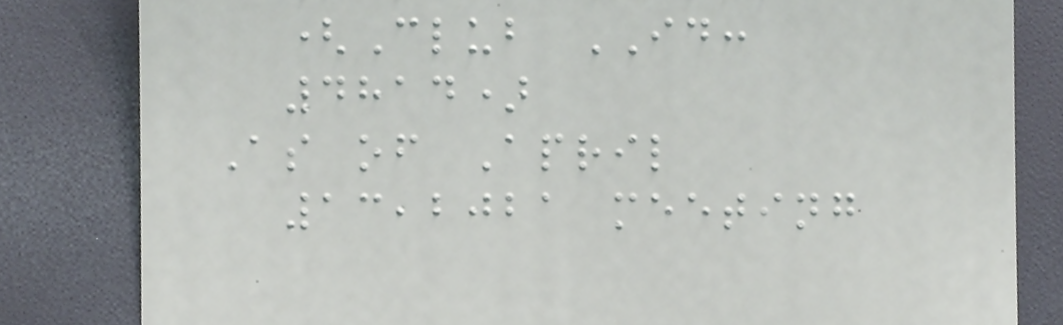(Club ID:
4814)
As of April
13,2021 meeting
